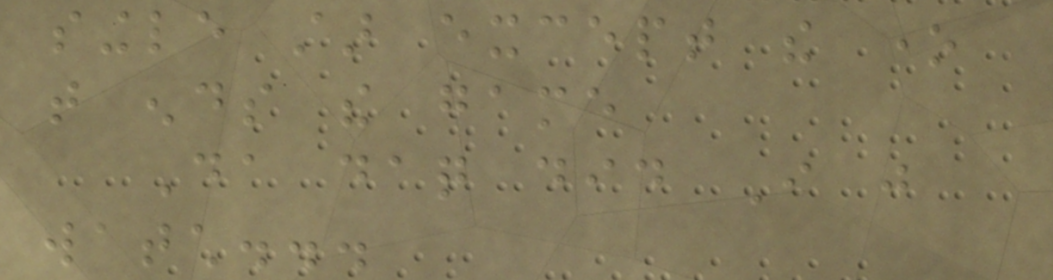single star except the one
that ends the game
Da daq did I just
watch...
